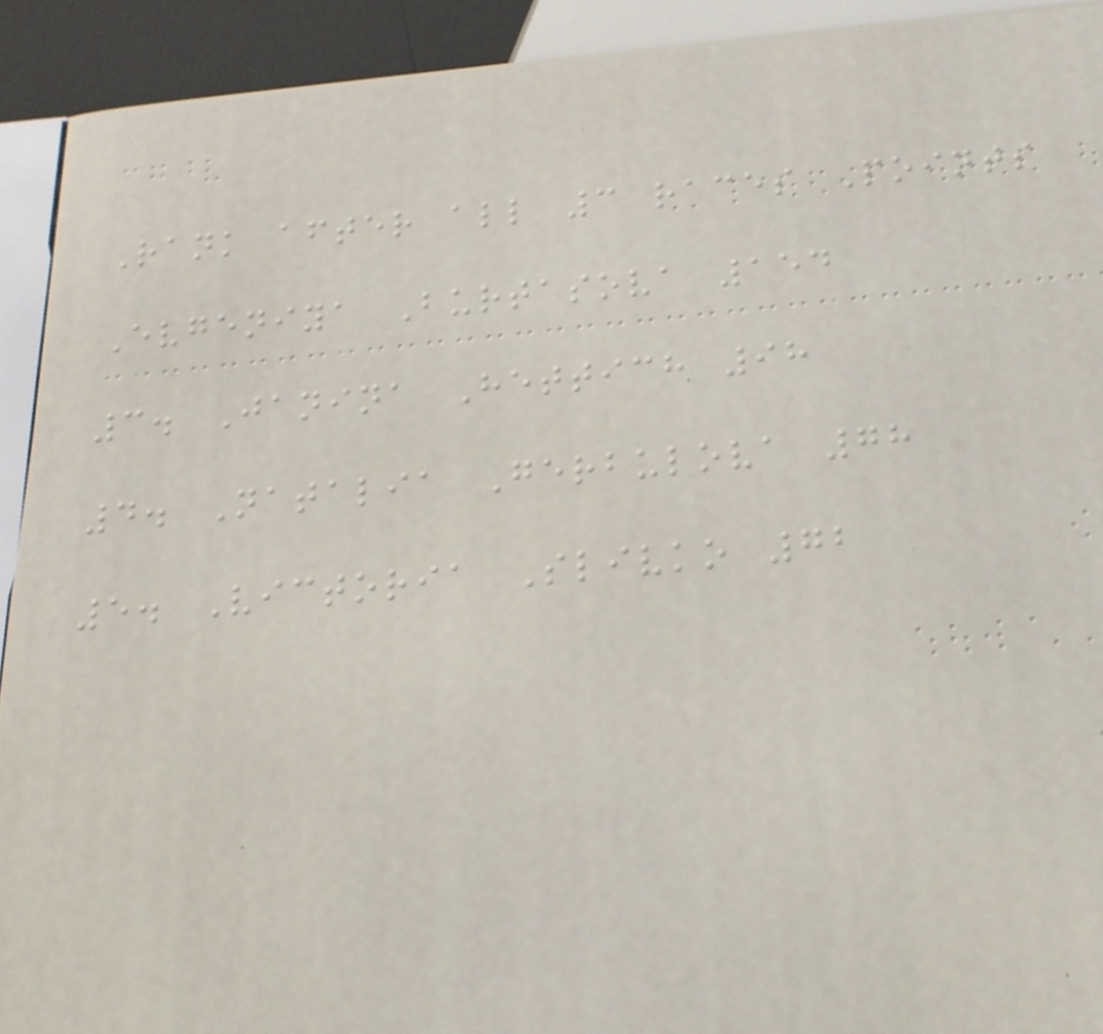Rank after all 3 races Points
Evgeniya Burtasova 154
3. Janina Hettich 98
4. Natalia Gerbulova 78
5. Victoria Slivko 72
